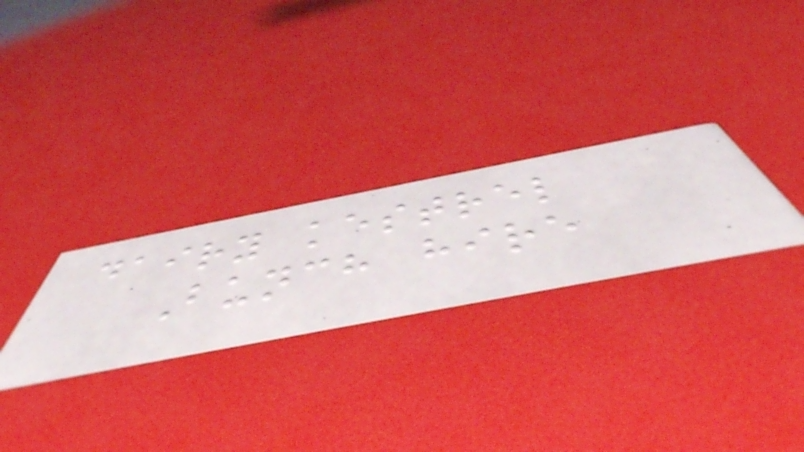dairy kestrel
Bunch hire
